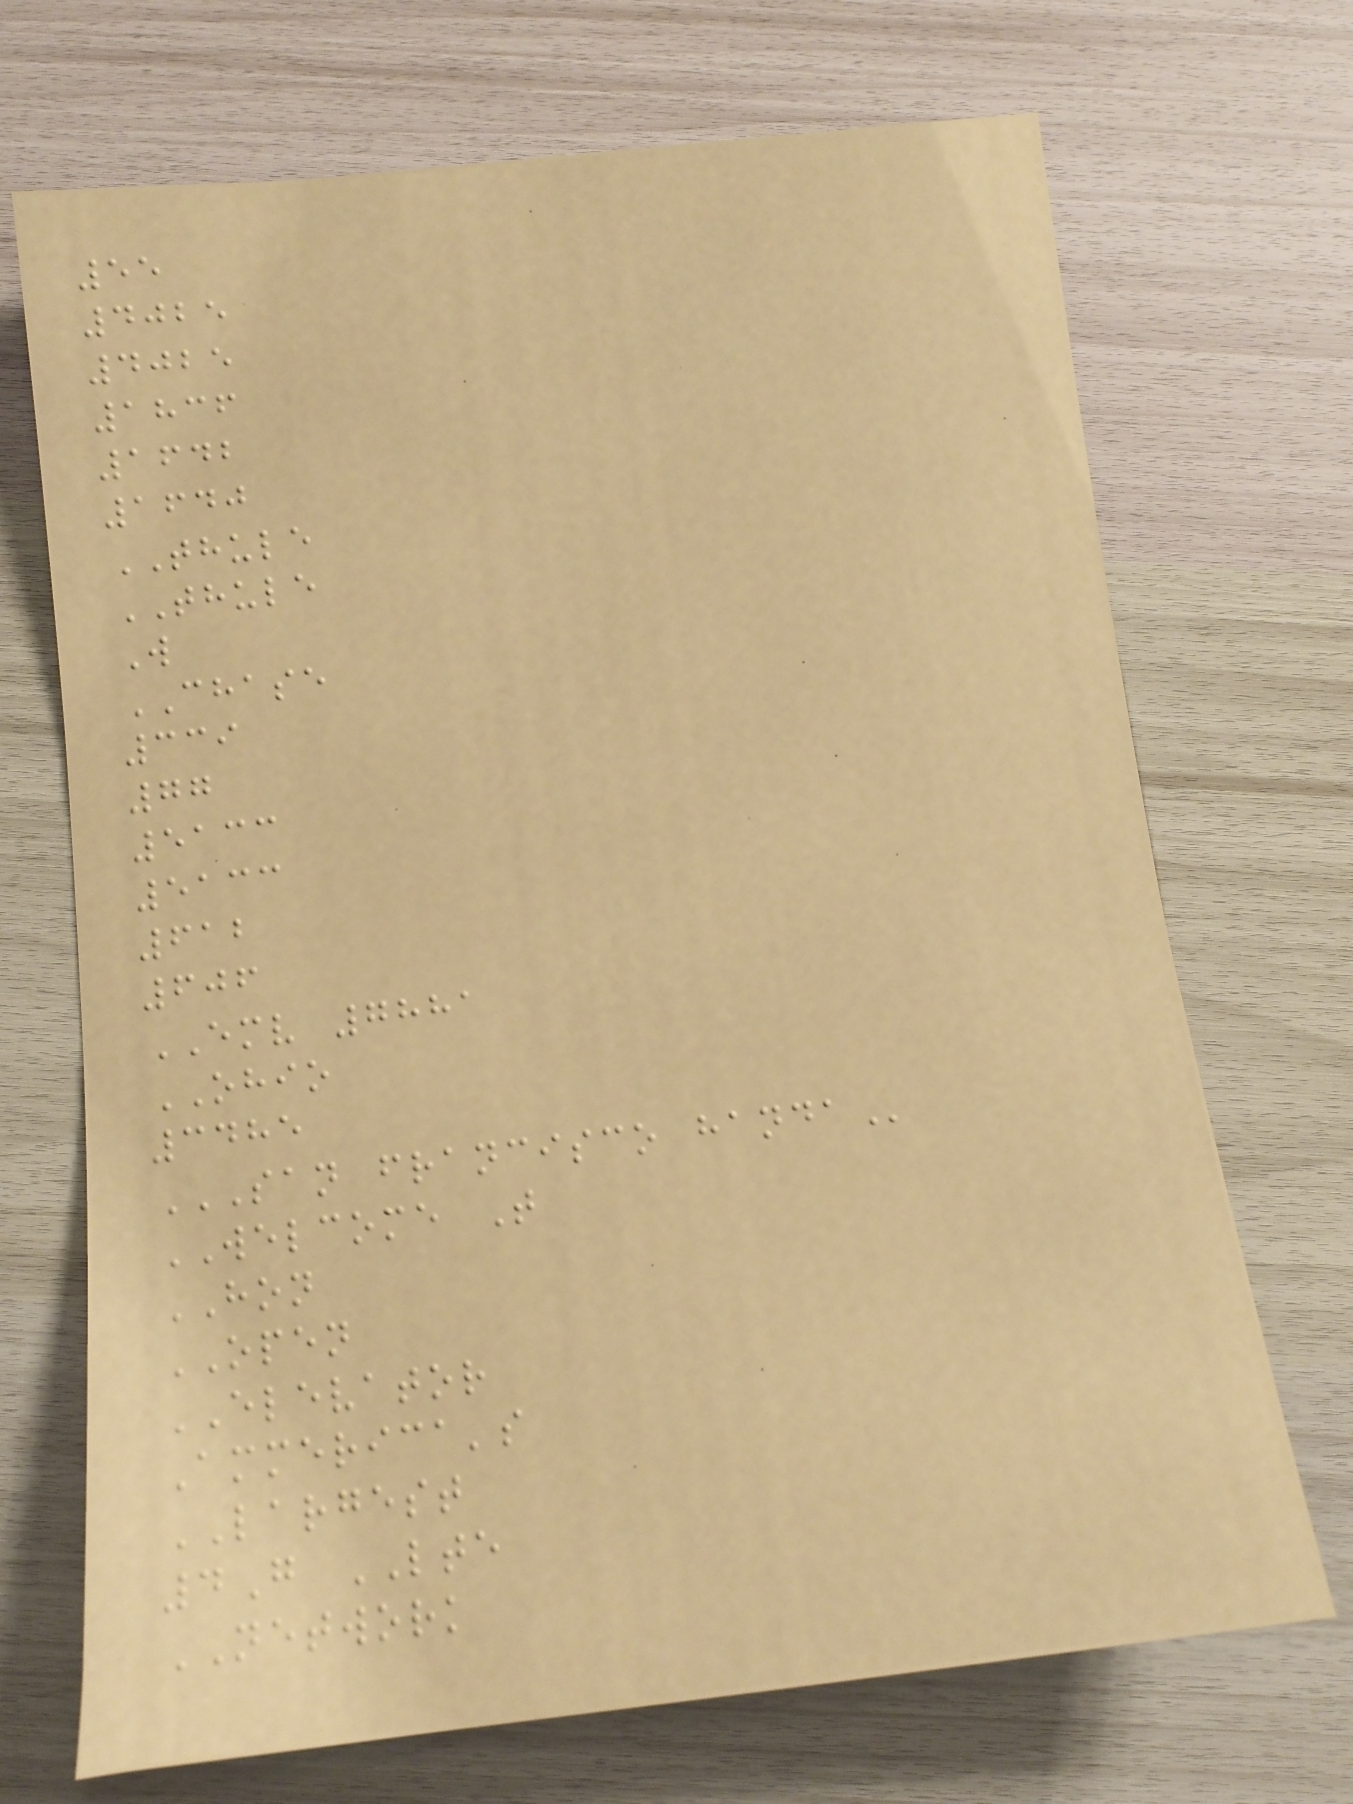55
4025
4025
1836
1642
1640
THULE
THULE
W
CHASE
339
77
5133
5133
612
606
EMV 7881
OHIO
3485
SAN FRANCISCO HANDA
WELCOME T
HON
OPEN
ELEVATOR
Ammerica's
LARGEST
4G LTE
NETWORK
